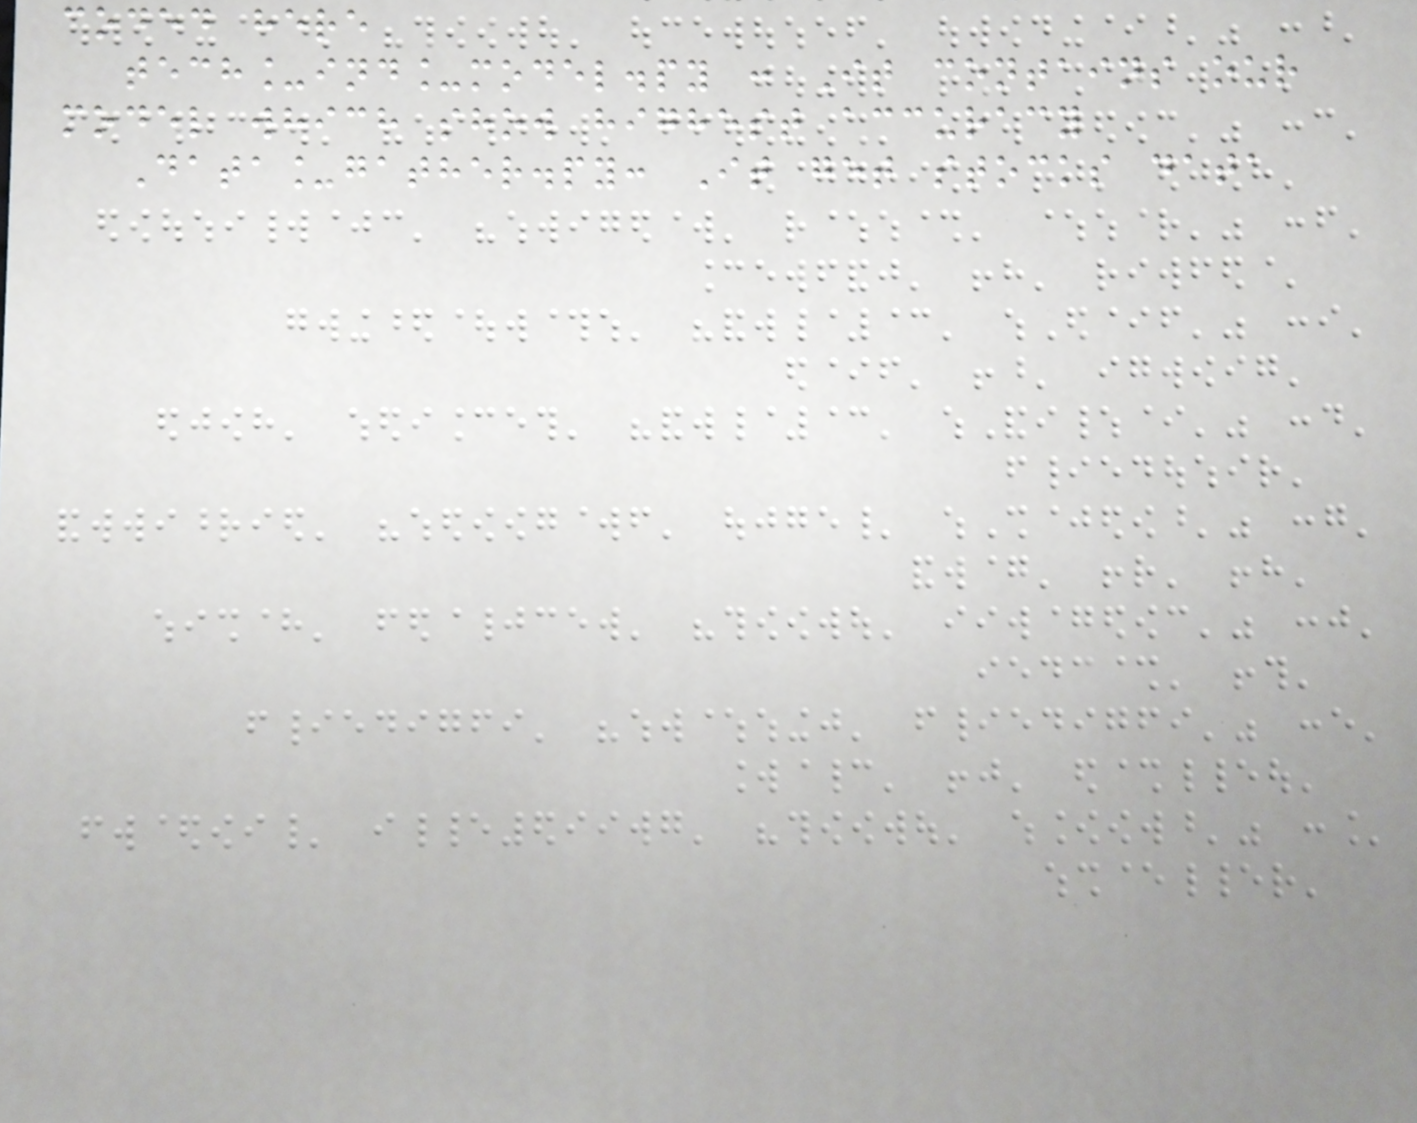coded here
tech_ind_model.py : It contains our
model which show highest accuracy
Data_gather.py: It get stocks data
